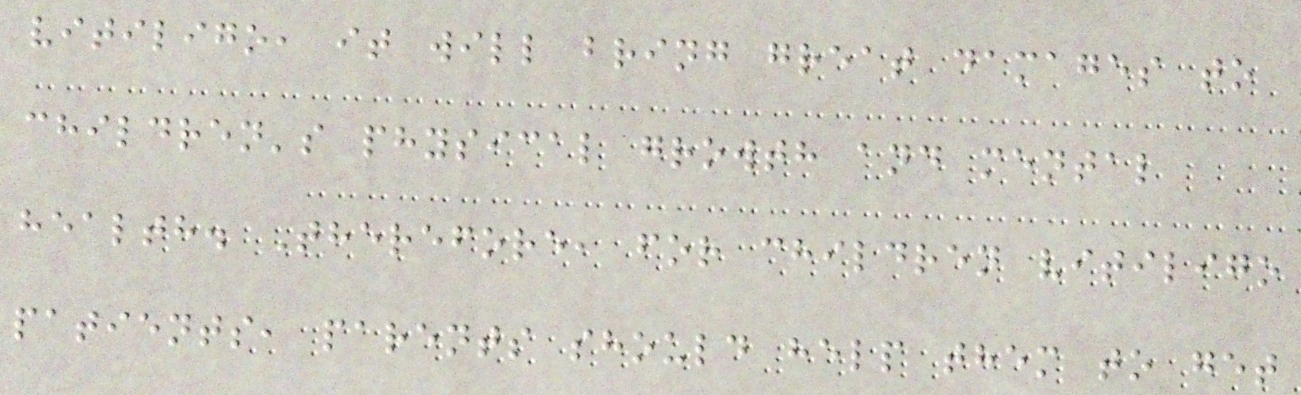vitiligo, it will bring great damages to
children's physical growth and mental
health. Therefore, for children vitiligo
patients, parents should help them to get
